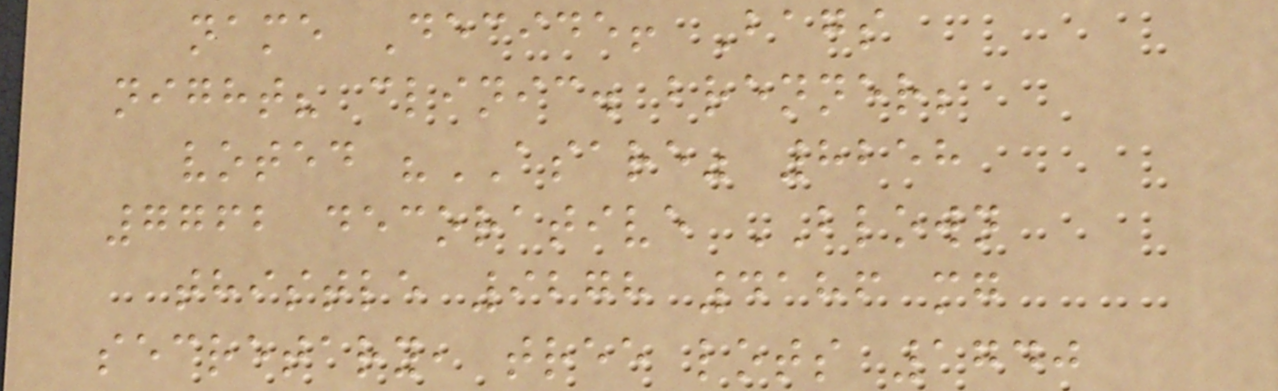name Decide! Bags
night? clinic. brenner;
voted "ASARE" 8258
7762 decorative BLOWN
thistle 9278 4186 mg
secretary, tree lots 1740
